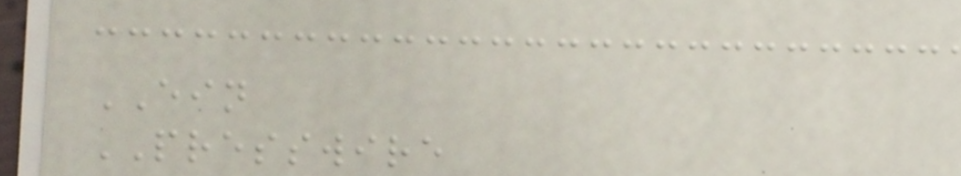EIN
PRESSWIRE
